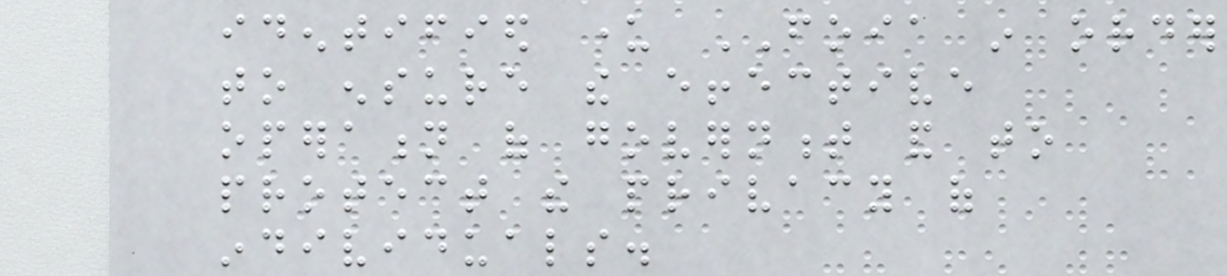identified under FOIA in order
to ensure the effective
operation of government and to
protect the privacy of
individuals.
